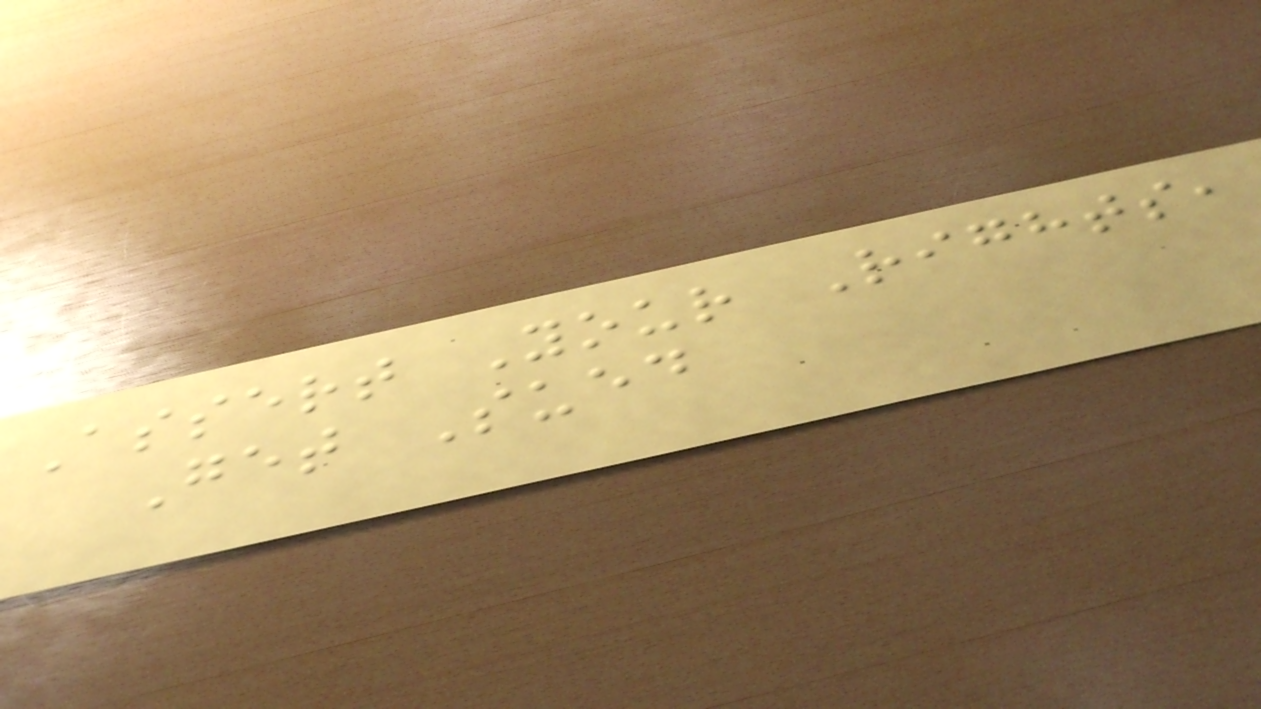Assert Your Rights,
Get Sued
